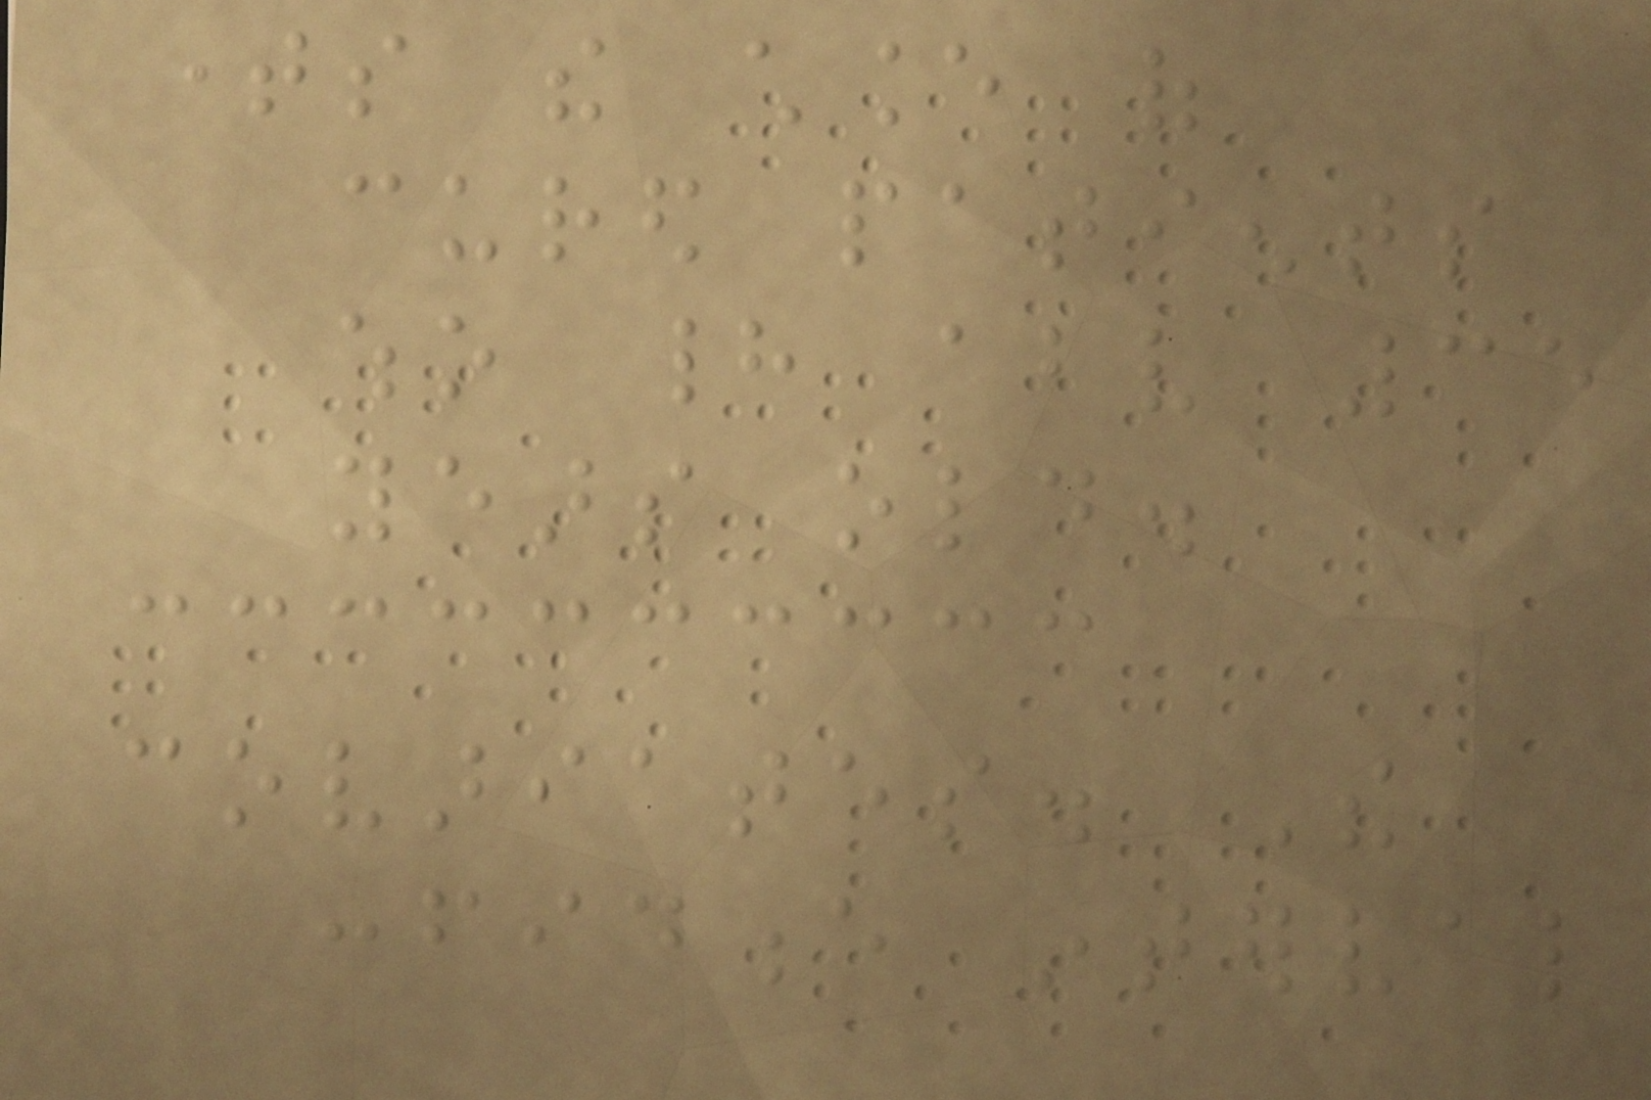times the chance of
cured patients
who had above 35
years old.
covariates. The
confidence interval
